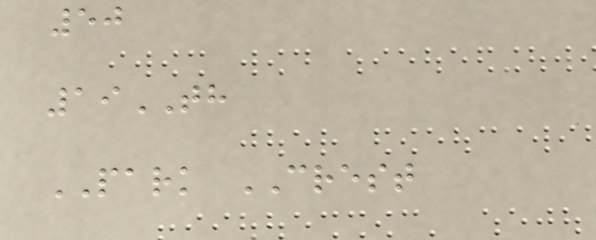50
19TH
PARK CREST
